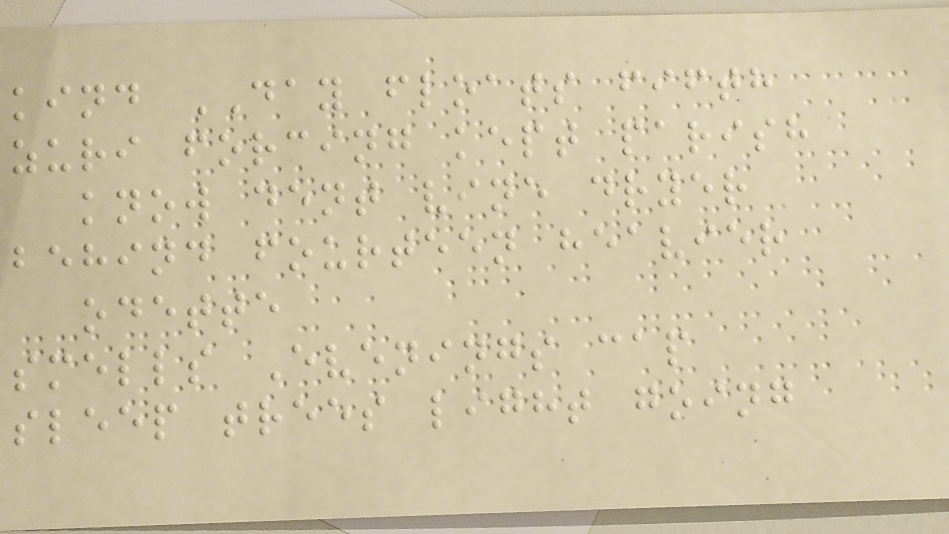kind DAY floats fifth
zuri forcing kept parish
know dent vine dryer
behind fourteen heavier
odette
smells Evenings cap
sleep trees light going
